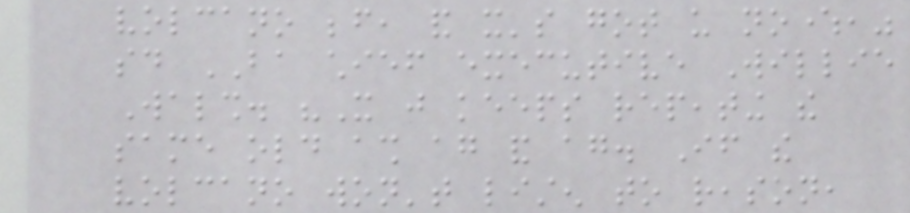volcano before, and it's got us nowhere,"
said BA chief executive Willie
Walsh. "It just keeps repeating the
same old ash again and again. If the
volcano won't listen to reason,
